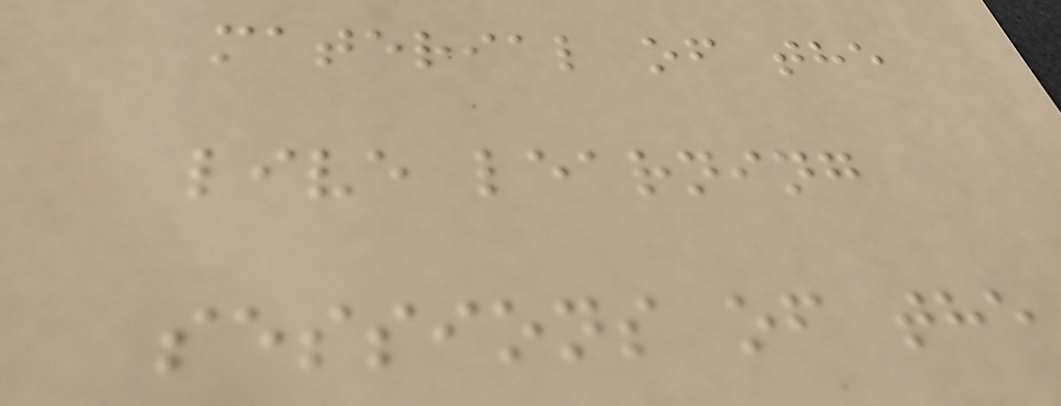material of the
live learning
sessions of the
